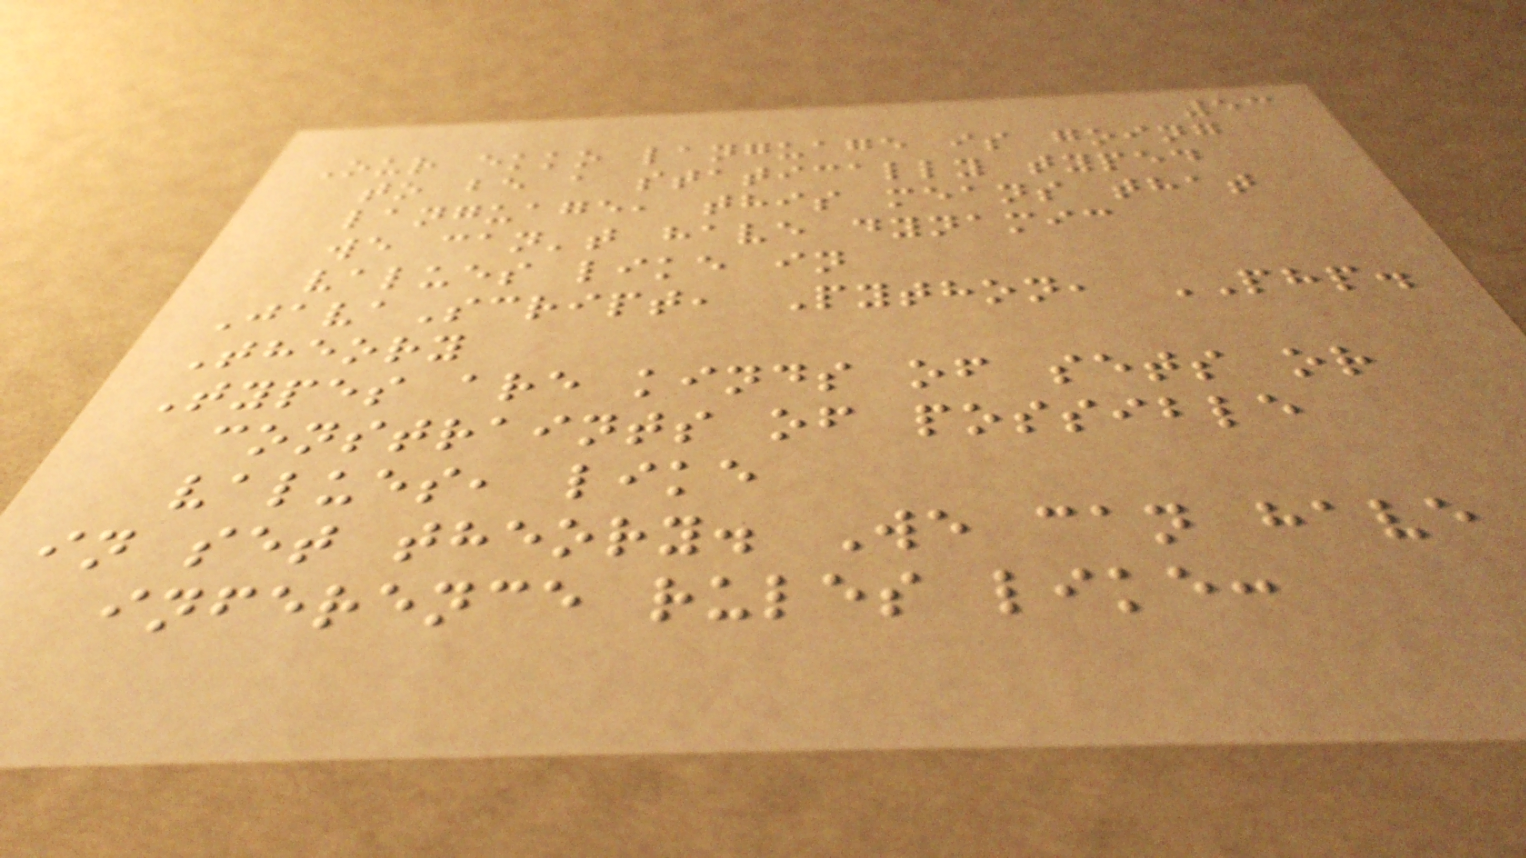53
Our ekko language is going
to be a statically typed
language, this means that
we can't have dynamic
values like in
JavaScript, Python, PHP.
Theory
Types are kinds of sets or
constraints of possible
values, like
in set theory. We can have
inference rules like:
